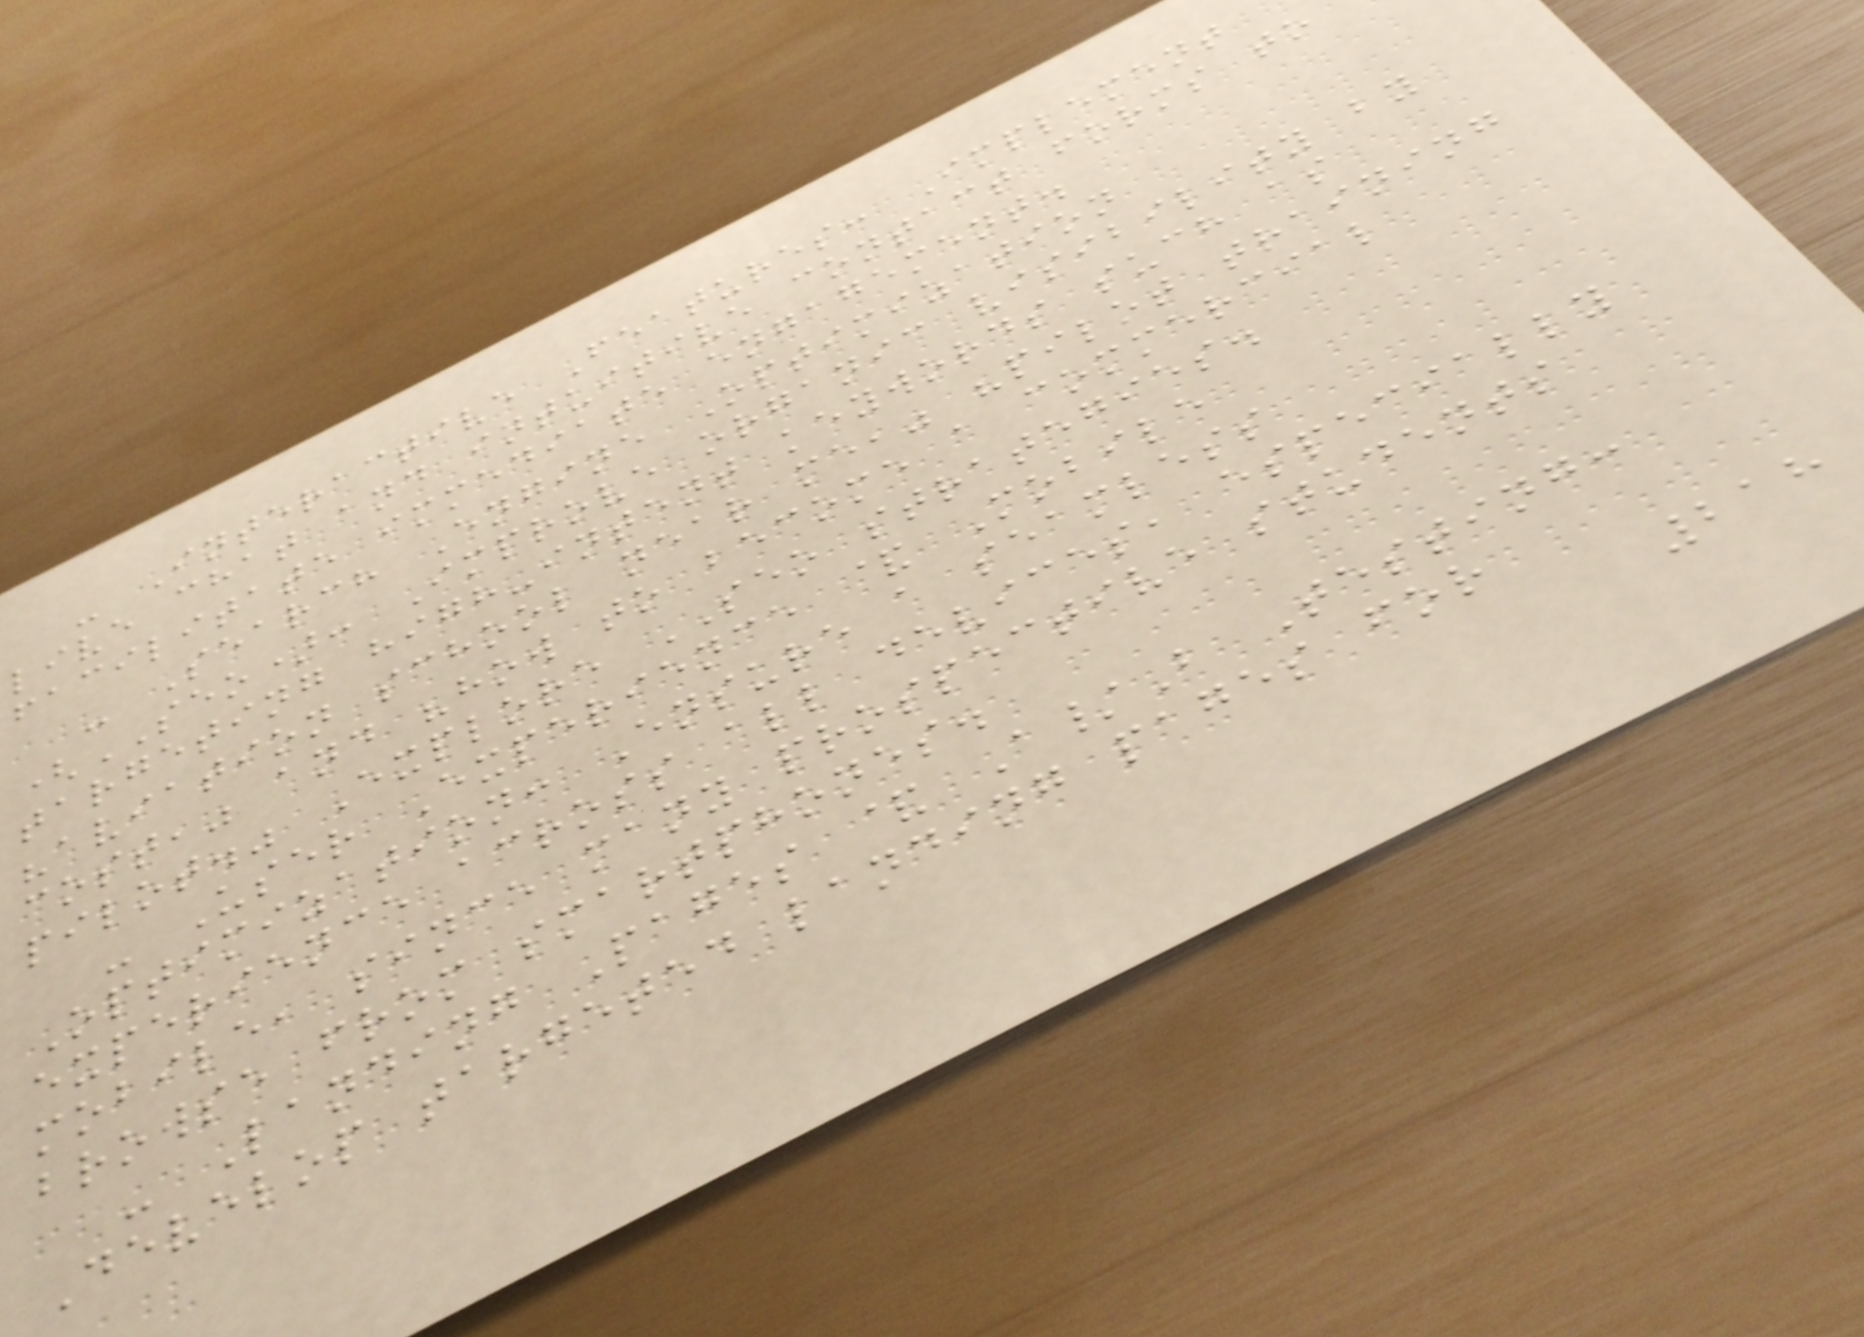- Interactive Features: Implement
live chat and intuitive contact forms to
facilitate immediate engagement.
- Search Engine Optimization
(SEO): Improve organic visibility by
targeting high-intent keywords such as
"aviation school near me," "pilot training
cost," and "how to become a commercial
pilot." Explore SEO strategies.
- User Experience & Mobile
Optimization: Ensure a seamless
experience across all devices, especially
mobile, since many prospective students
browse from smartphones.
- Landing Pages & A/B Testing:
Develop targeted landing pages for
218
